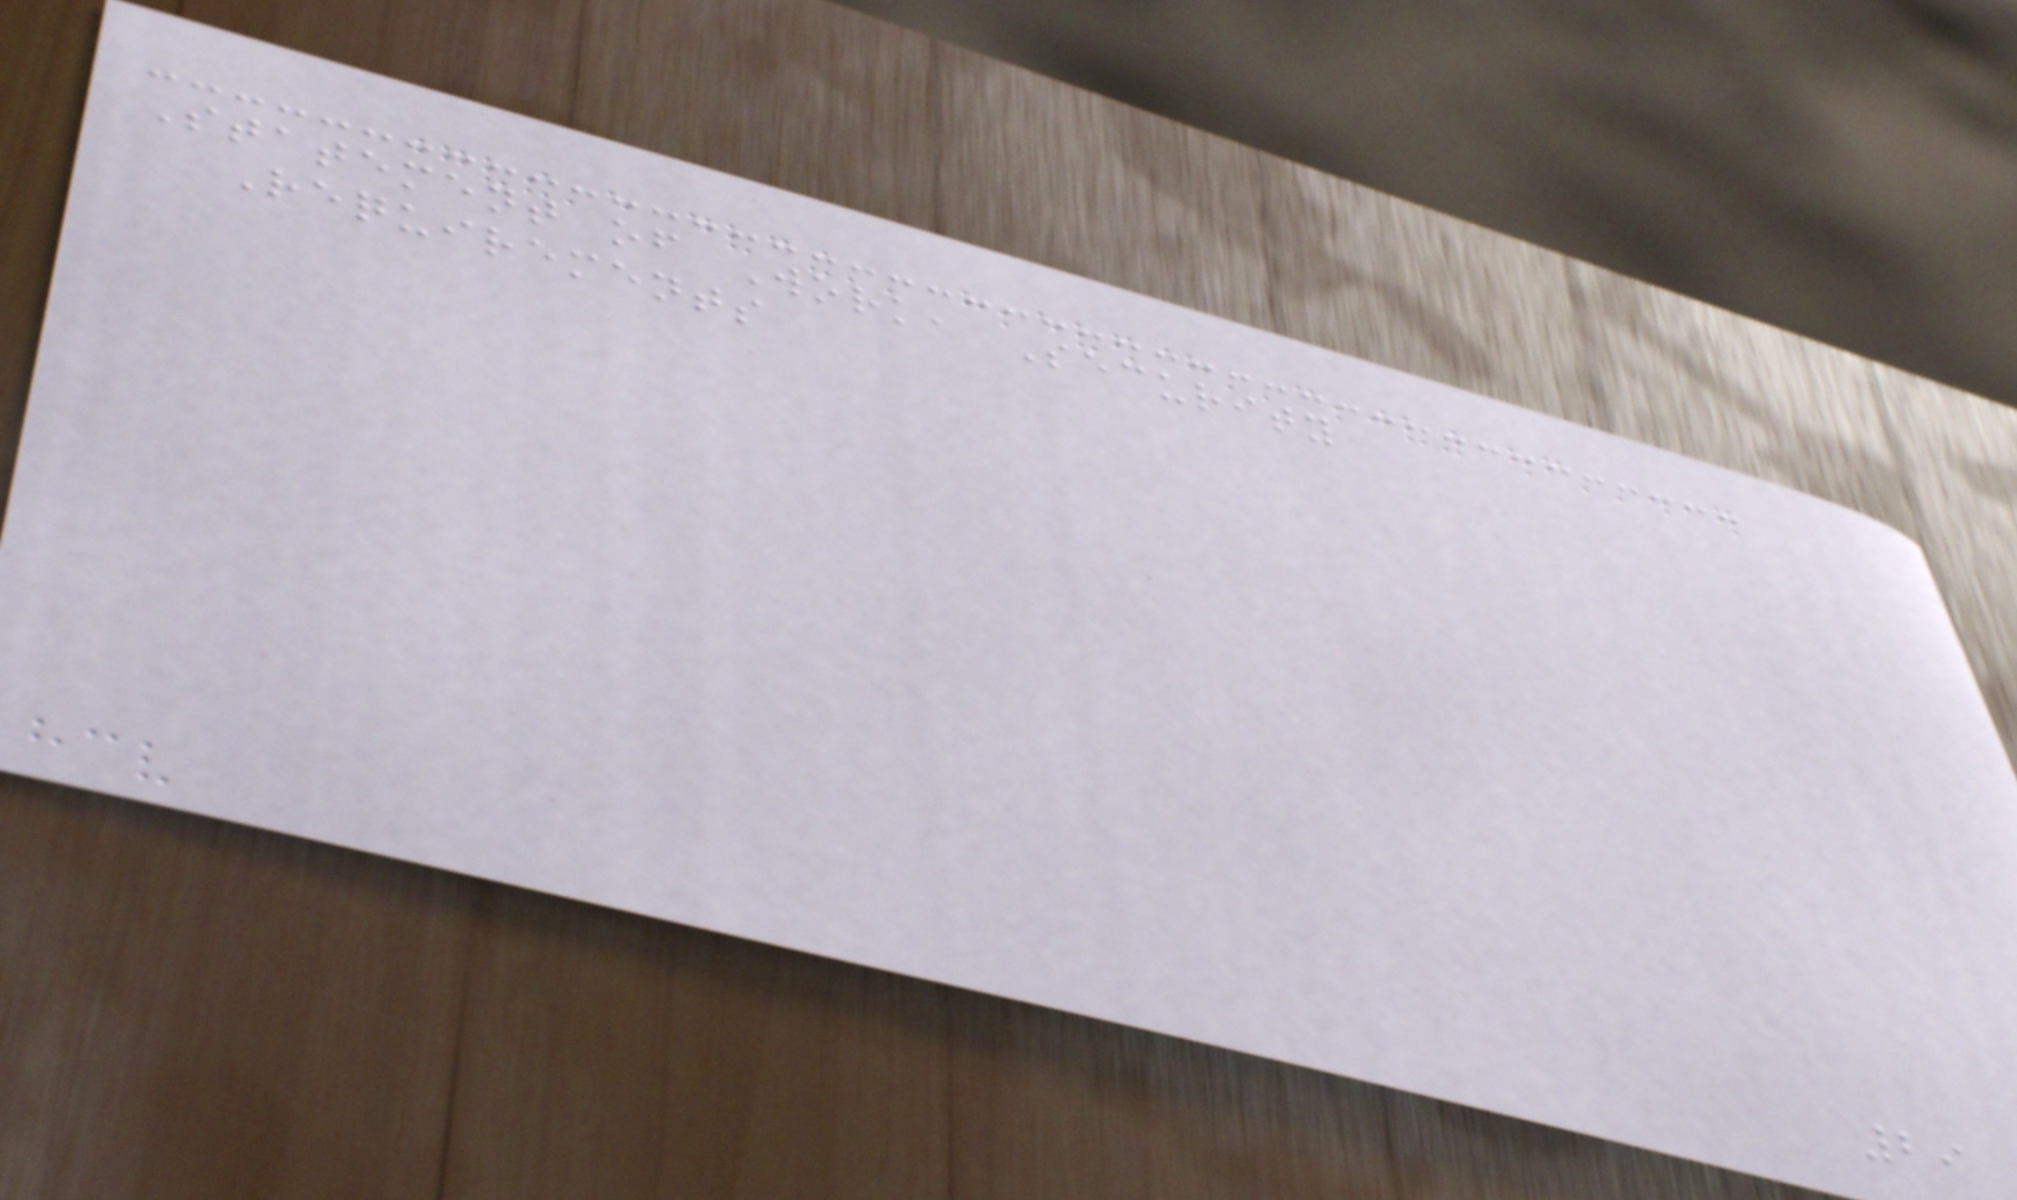Statement of Work, Security
Requirements
29
